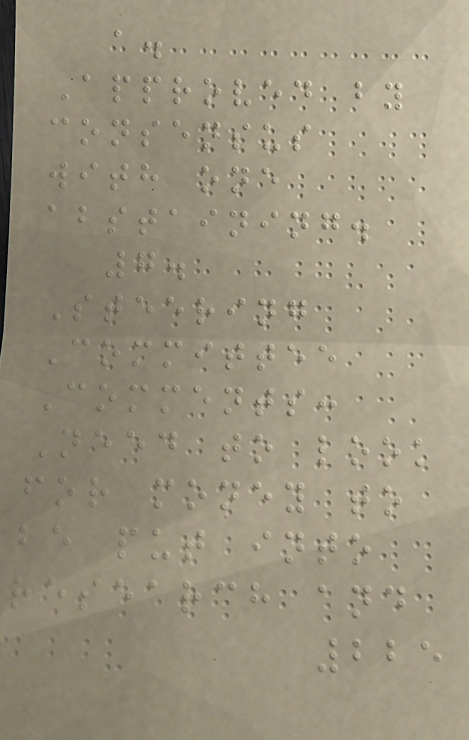a.
Approved by
consensus
with one
abstaining.
7.
Steering
Committee
Comments:
Need to look
for money to
be put into
research and
225
